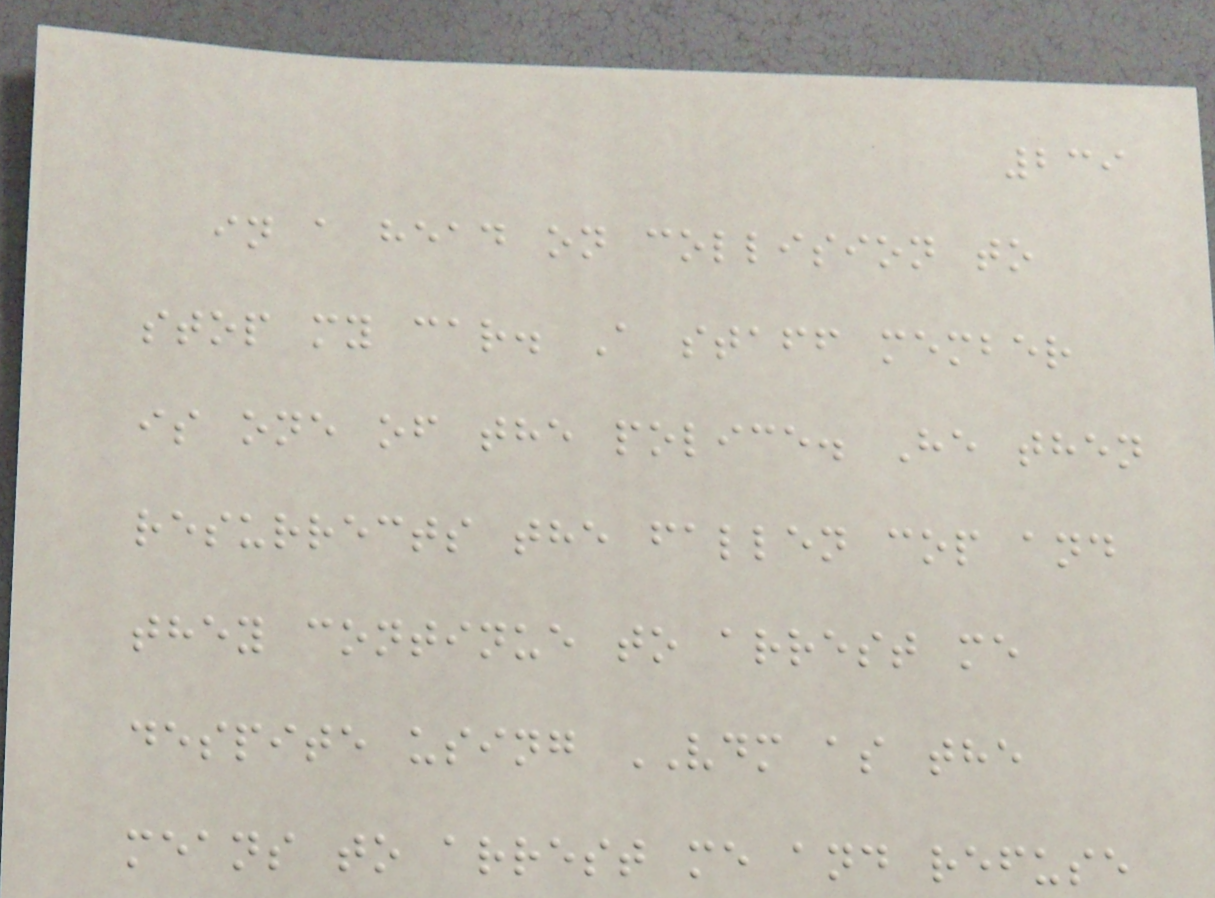239
in a head on collision to
stop my car. A staff member
is one of the police. He then
resurrects the fallen cop and
they continue to arrest me
despite using VDM as the
means to arrest me and refuse
